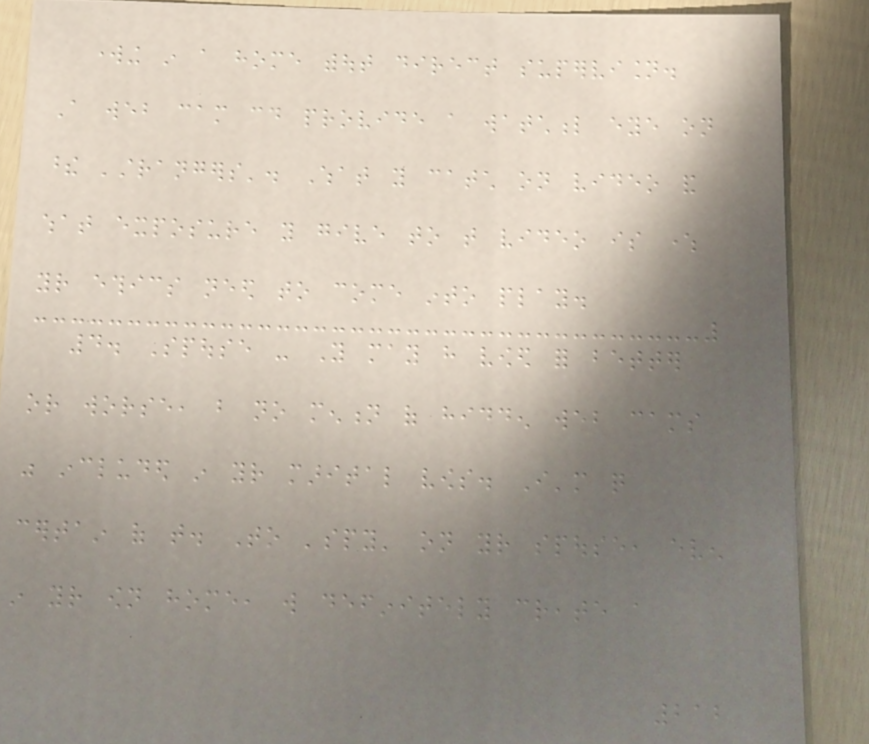working in a home without direct supervision.
A web cam could provide a watchful eye on
these 'strangers'. What you catch on video and
what exposure you give to that video is where
your ethics need to come into play.
4. Spouse - You may have vowed for better
or worse, but no mention of hidden web cams
was included in your marital vows. I'm quite
certain of that. To 'spy' on your spouse, even
in your own home, will definitely create a
212
